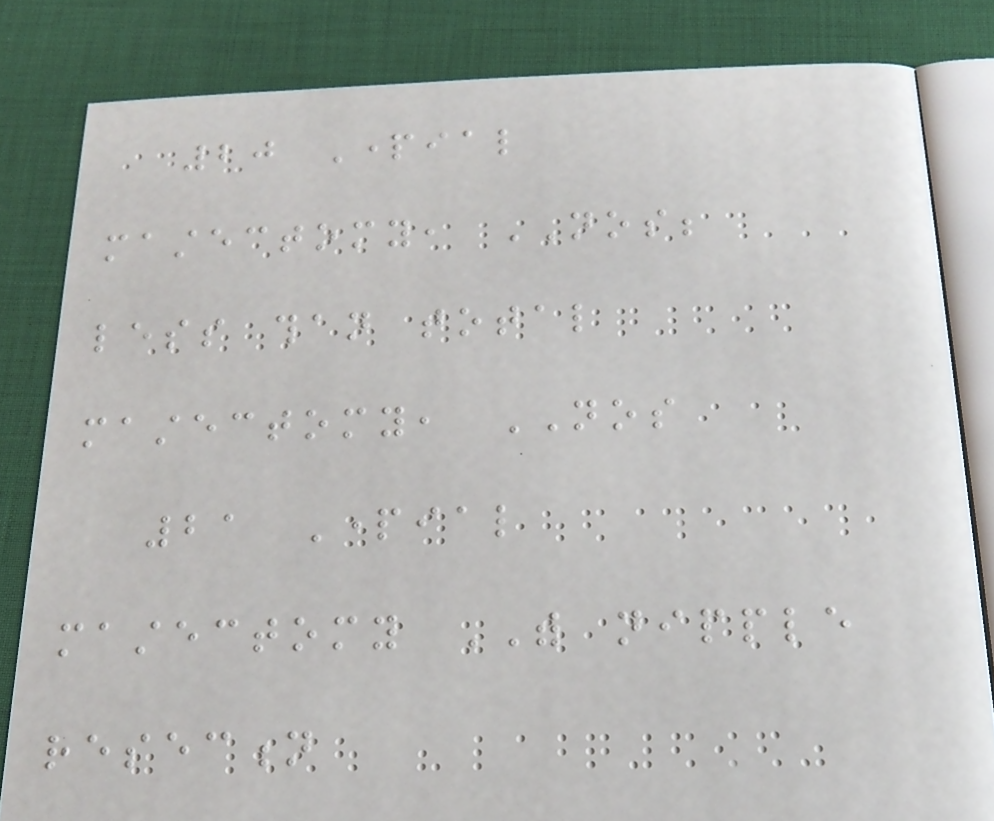20 Partial
mastectomy, NOS;
less than total
mastectomy, NOS
21 Partial
mastectomy WITH nipple
resection
